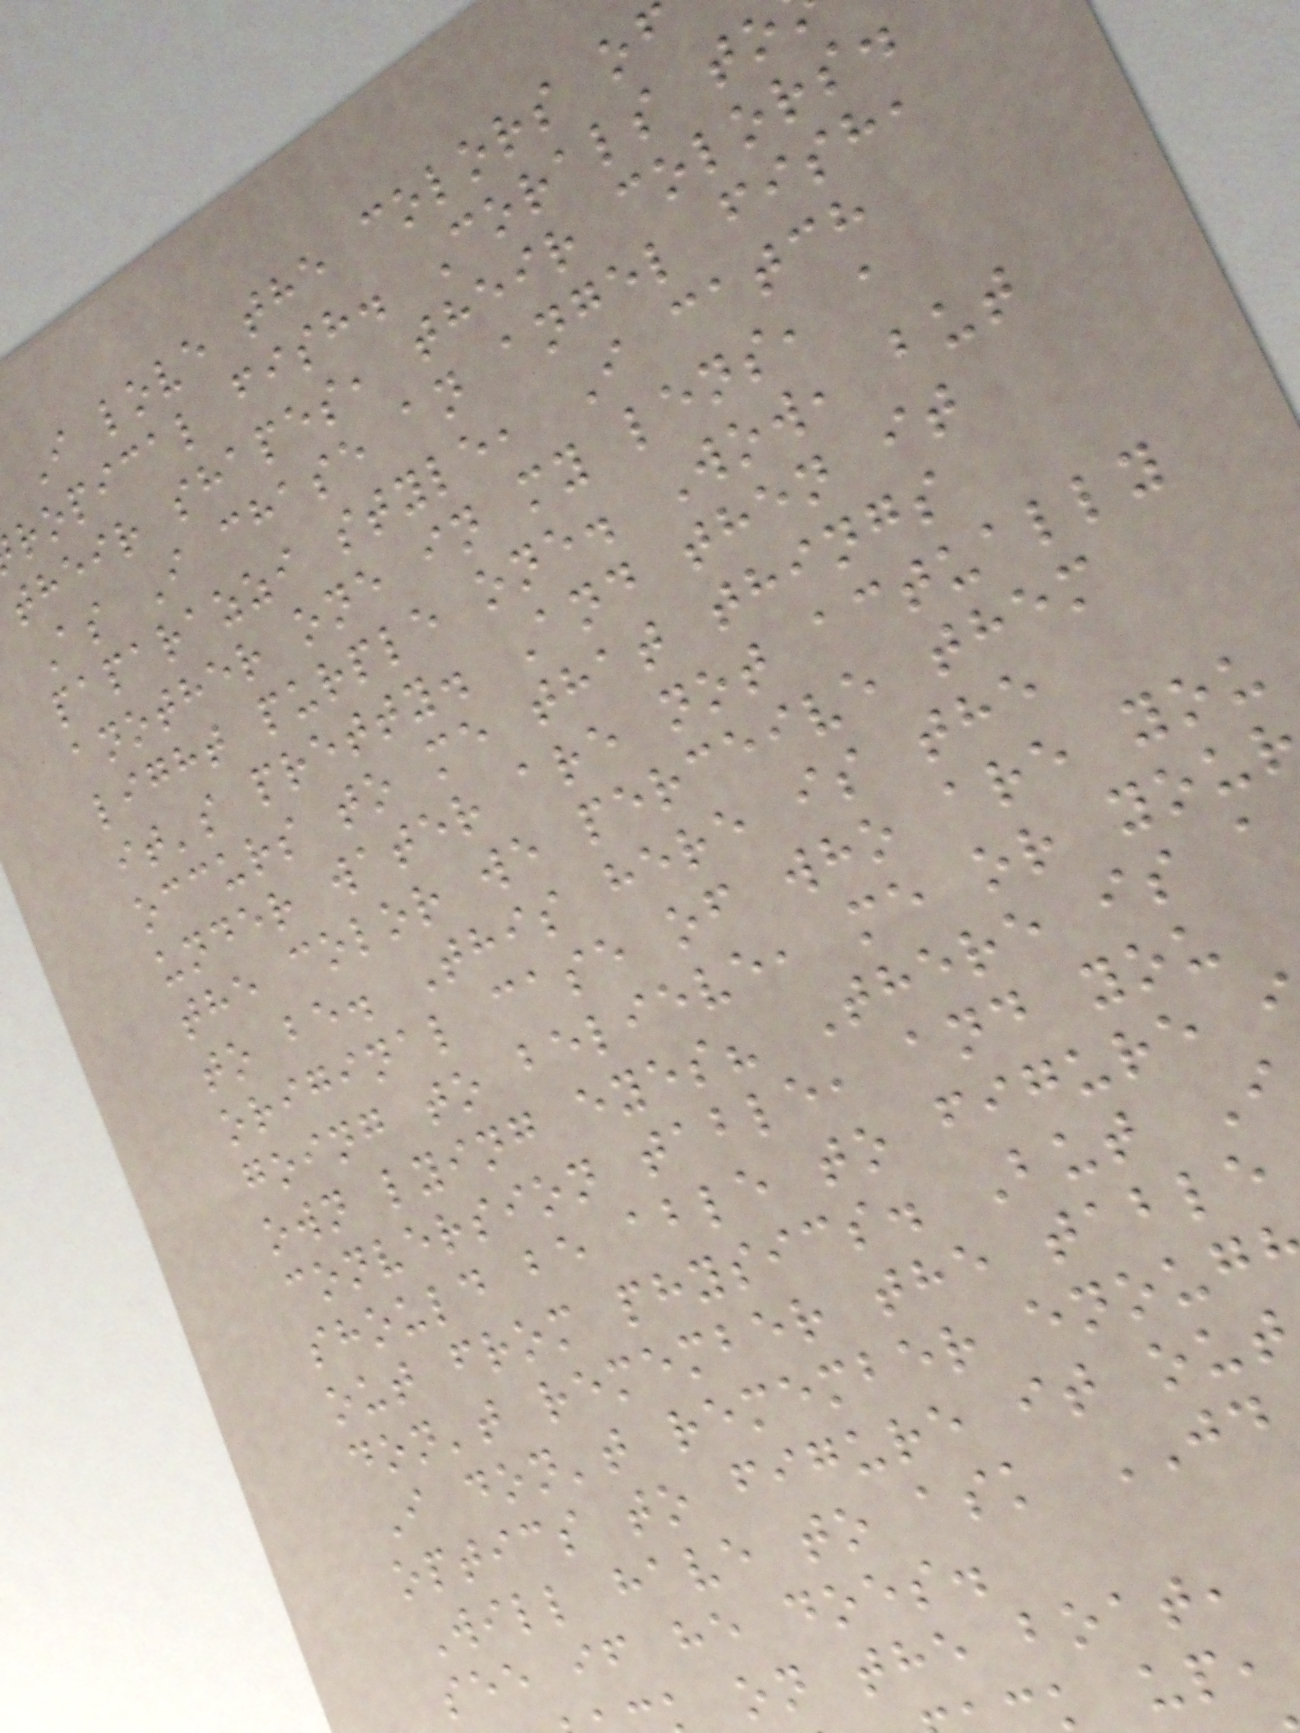I love the colors of
ropical fish. Corals to
their shapes, their colors.
As I chase an angel fish,
paparazzi style, I catch
another one in my lens, a
light purple one. Wow, but
it's pretty. And then it
occurs to me that things
under water are not actually
the color we perceive them
to be. This here is the
original case of who are you
going to believe, me or you
own lying eyes? There is a
conversion table, and you
should be able to figure
out from physics. But I
don't remember the table
I don't remember enoug
optics to figure it out
Will have to ask JD
see if he does.
on the boat,
